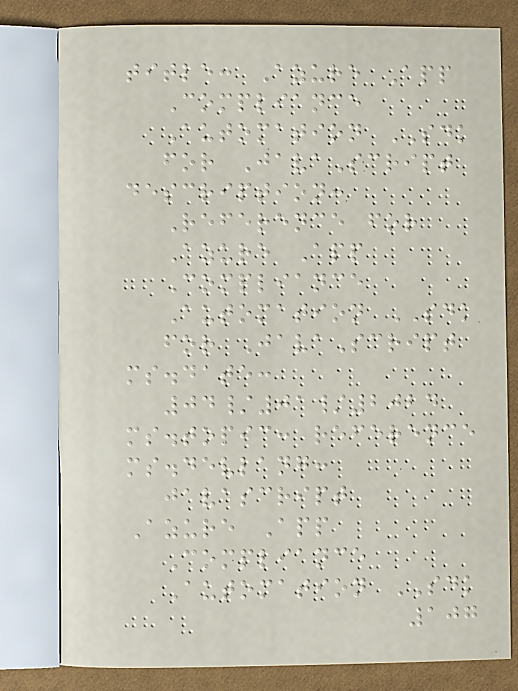title: Azure App
Compliance
Automation SDK
for JavaScript
description:
Reference for
Azure App
Compliance
Automation SDK
for JavaScript
ms.date:
04/01/2024
ms.topic: reference
ms.devlang:
javascript
Azure App
Compliance
Automation SDK
107
